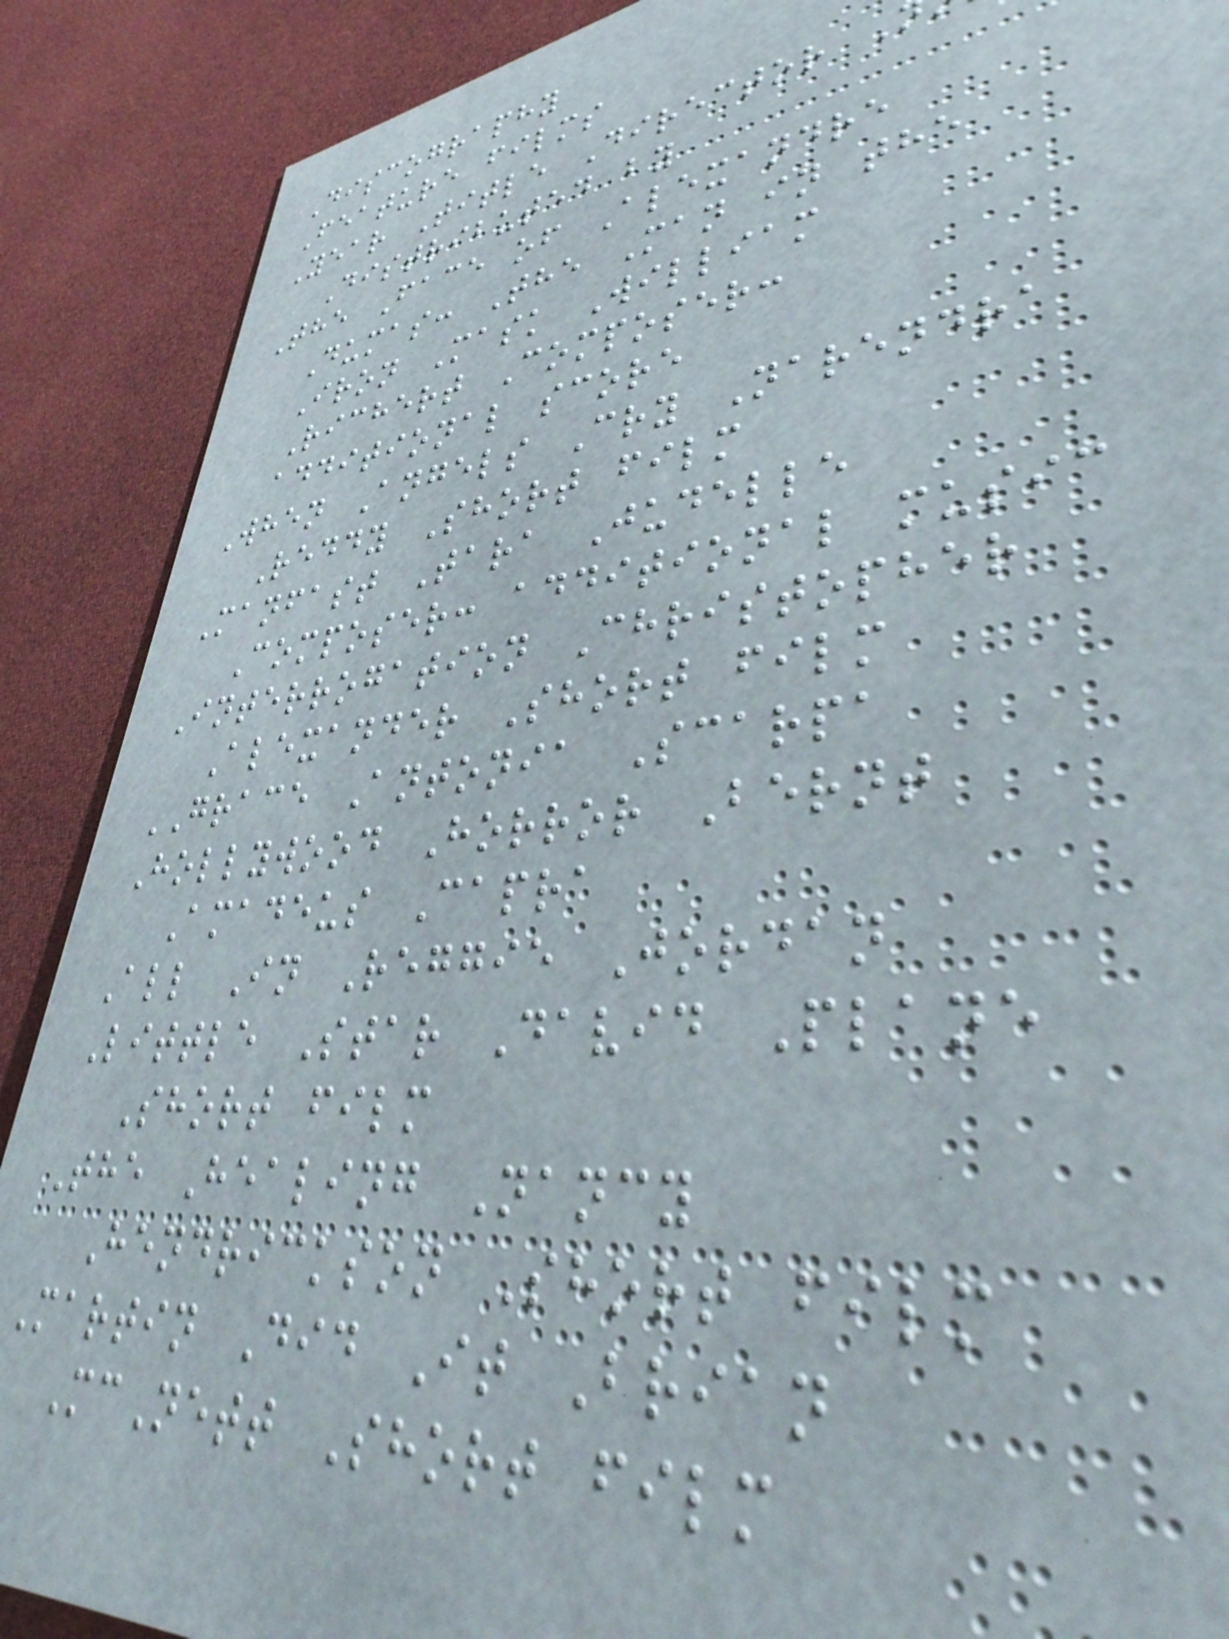Discography
Feature films
Year Title Director
Distributed by
The Face of Alexandre
Dumas: The Man in the
Iron Mask William
Richert Composer:
additional score
When Angels Cry Narendra
Reddy Short film
Manfast Tara Judelle
Composer: additional music
Interrogation Christopher
Alexander Short film
GRACE Antonia Scarpa
Hollywood Horror Bernt
Amadeus Capra
All In Reggie Jordan
Little Star David Plane
Short film
The Healing Nancy
Hendrickson Short film
Martin Did It Brian
McNett Short film
